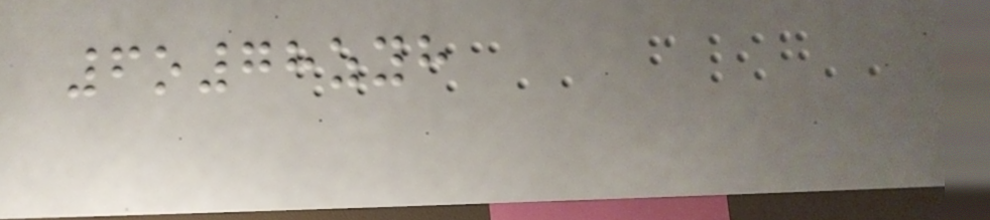6o78zyh
